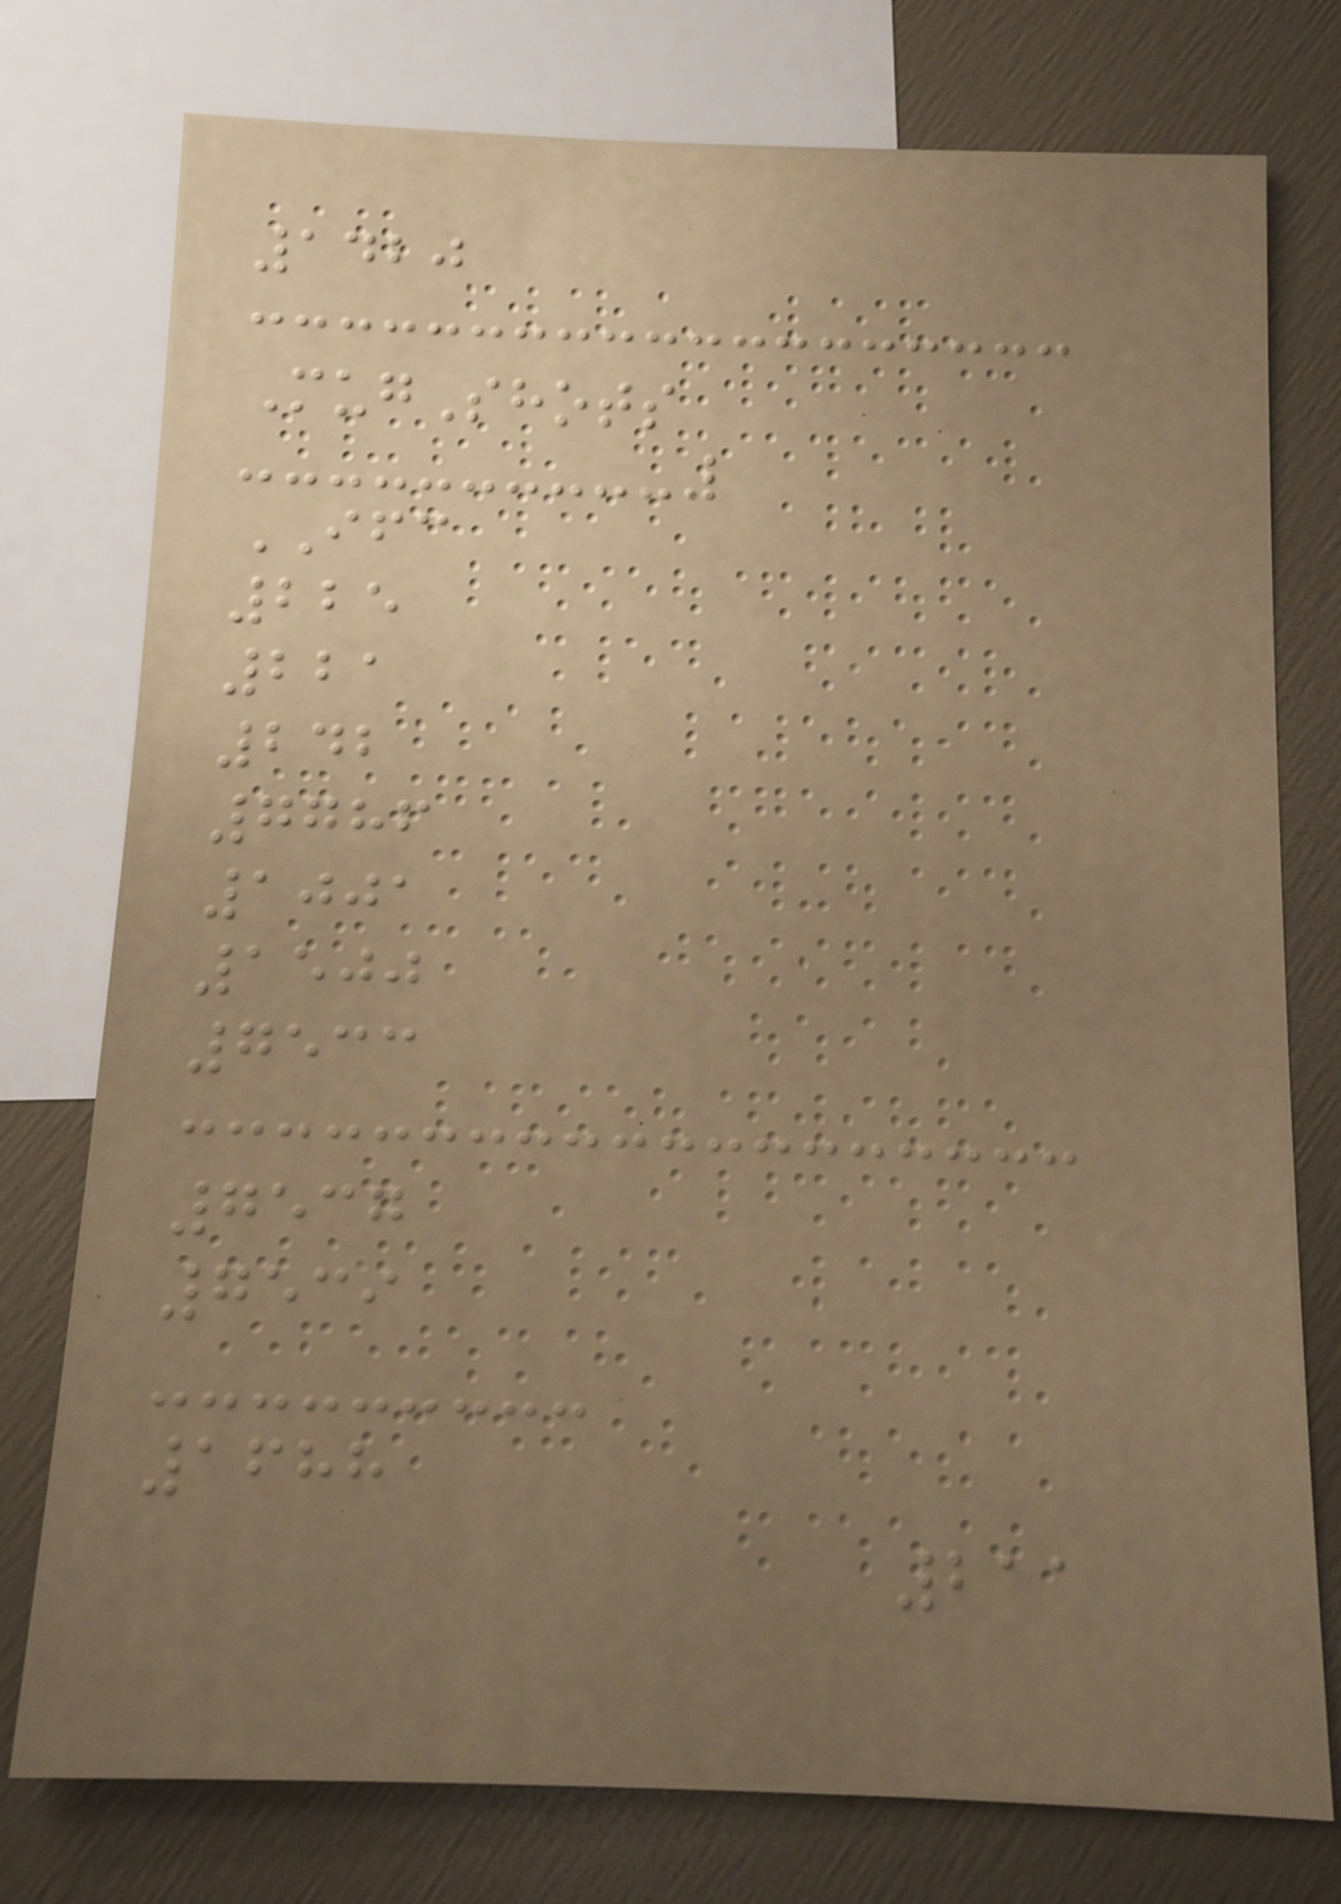1420
MugShots
IFC
225
221
242
7786
1001
1500
7533
7537
7539
1688
211
